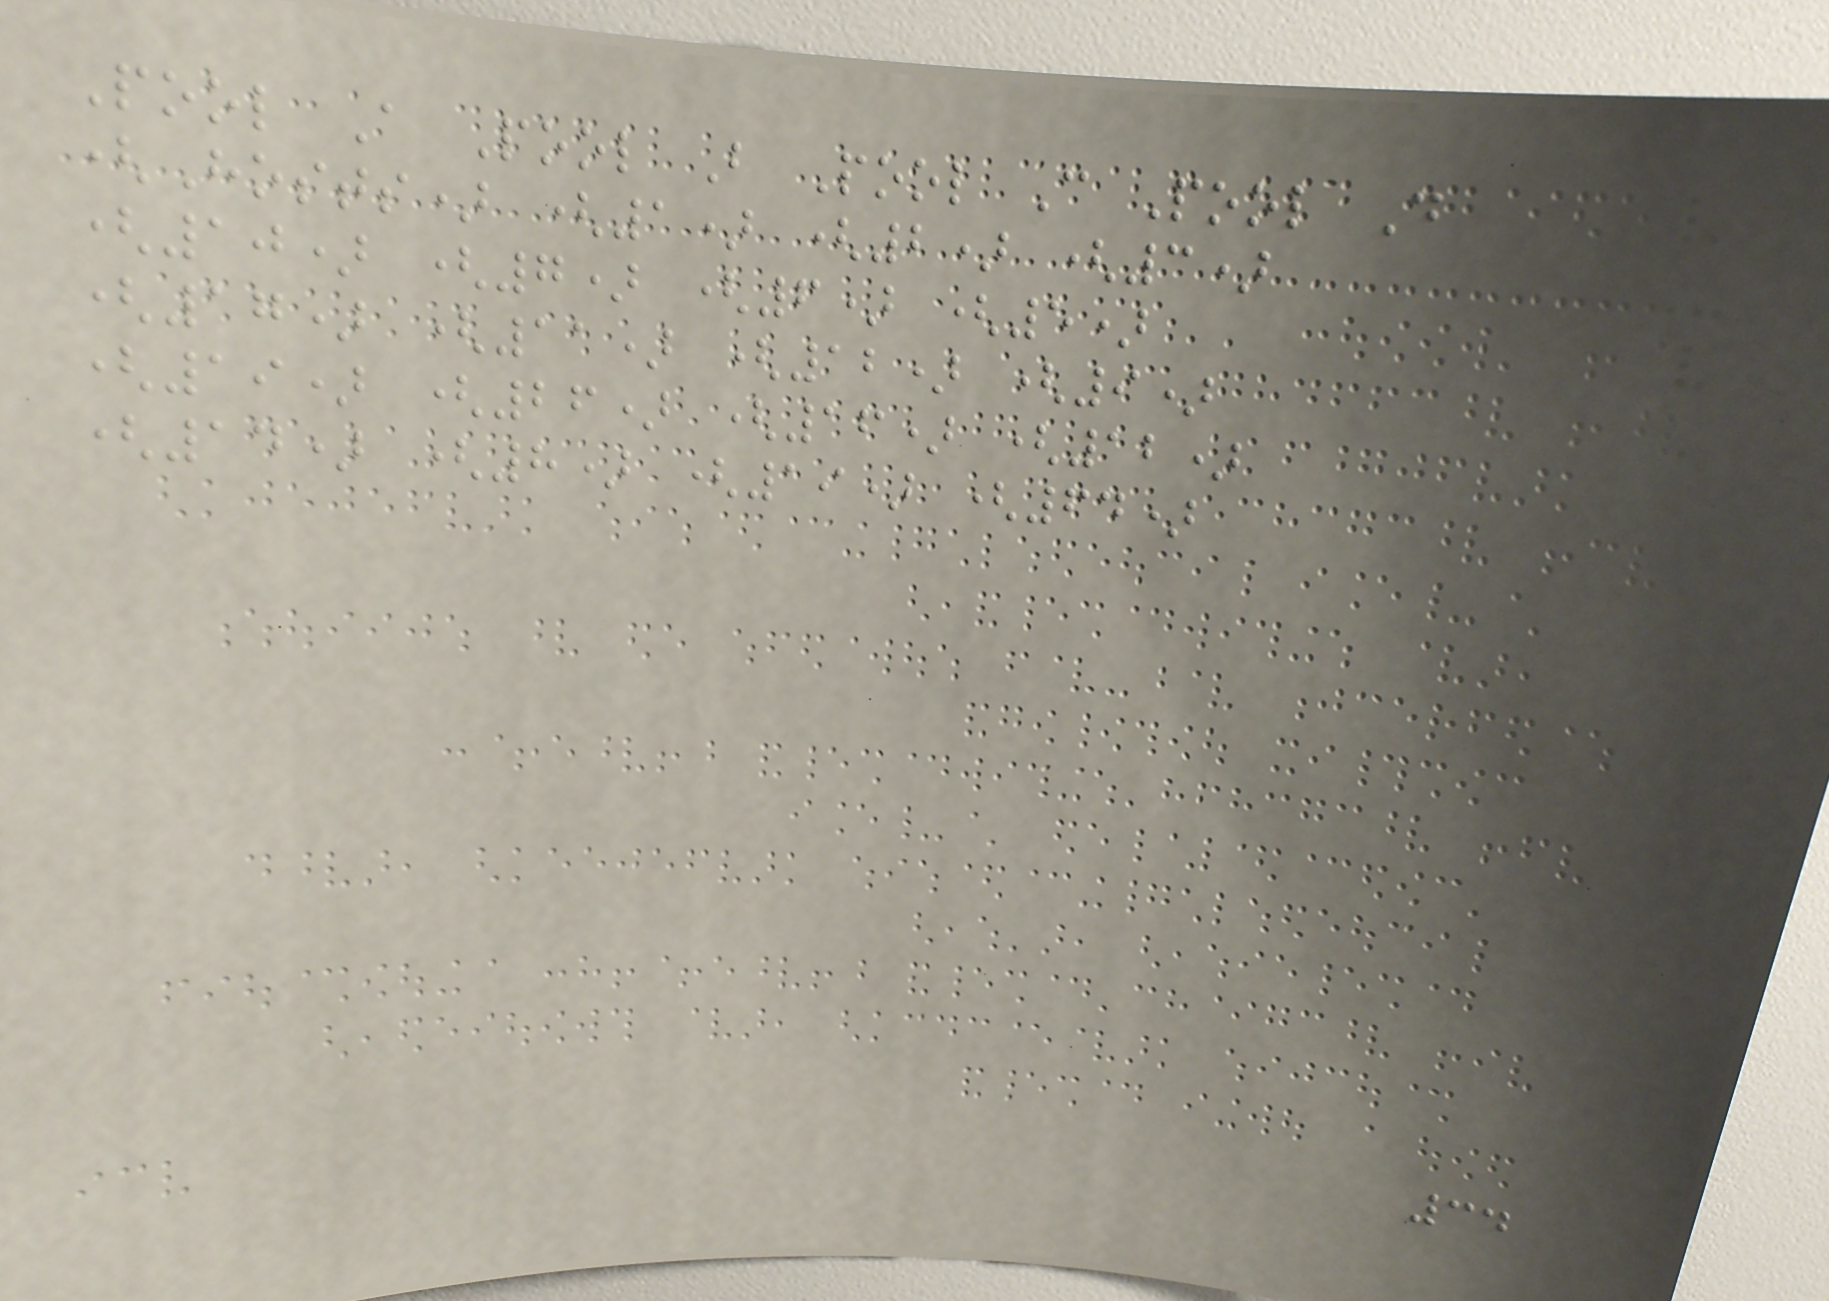Pool A Pool B Pool C Pool D
(Hosts) (1) (2) (3)
(10) (7) (6) (5)
(17) (11) (12) (9)
(19) (26) (16) (12)
(14) (8) (19) (64)
34
